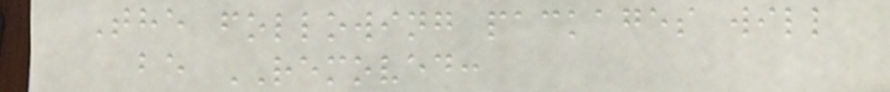The following packages will
be REMOVED:
